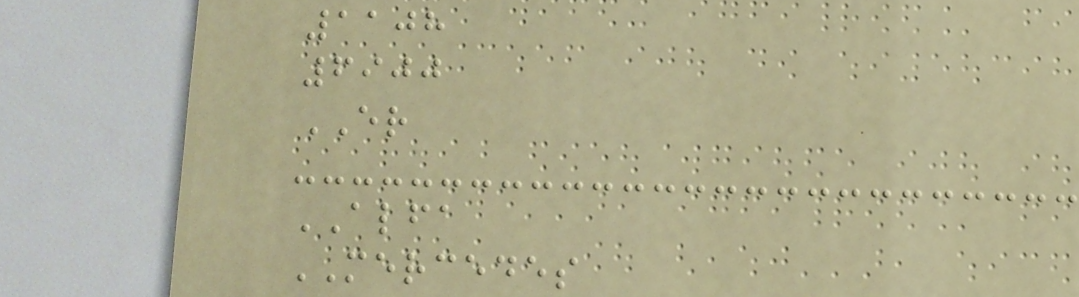1108
6900
ER
ALFA
MERCEDES
